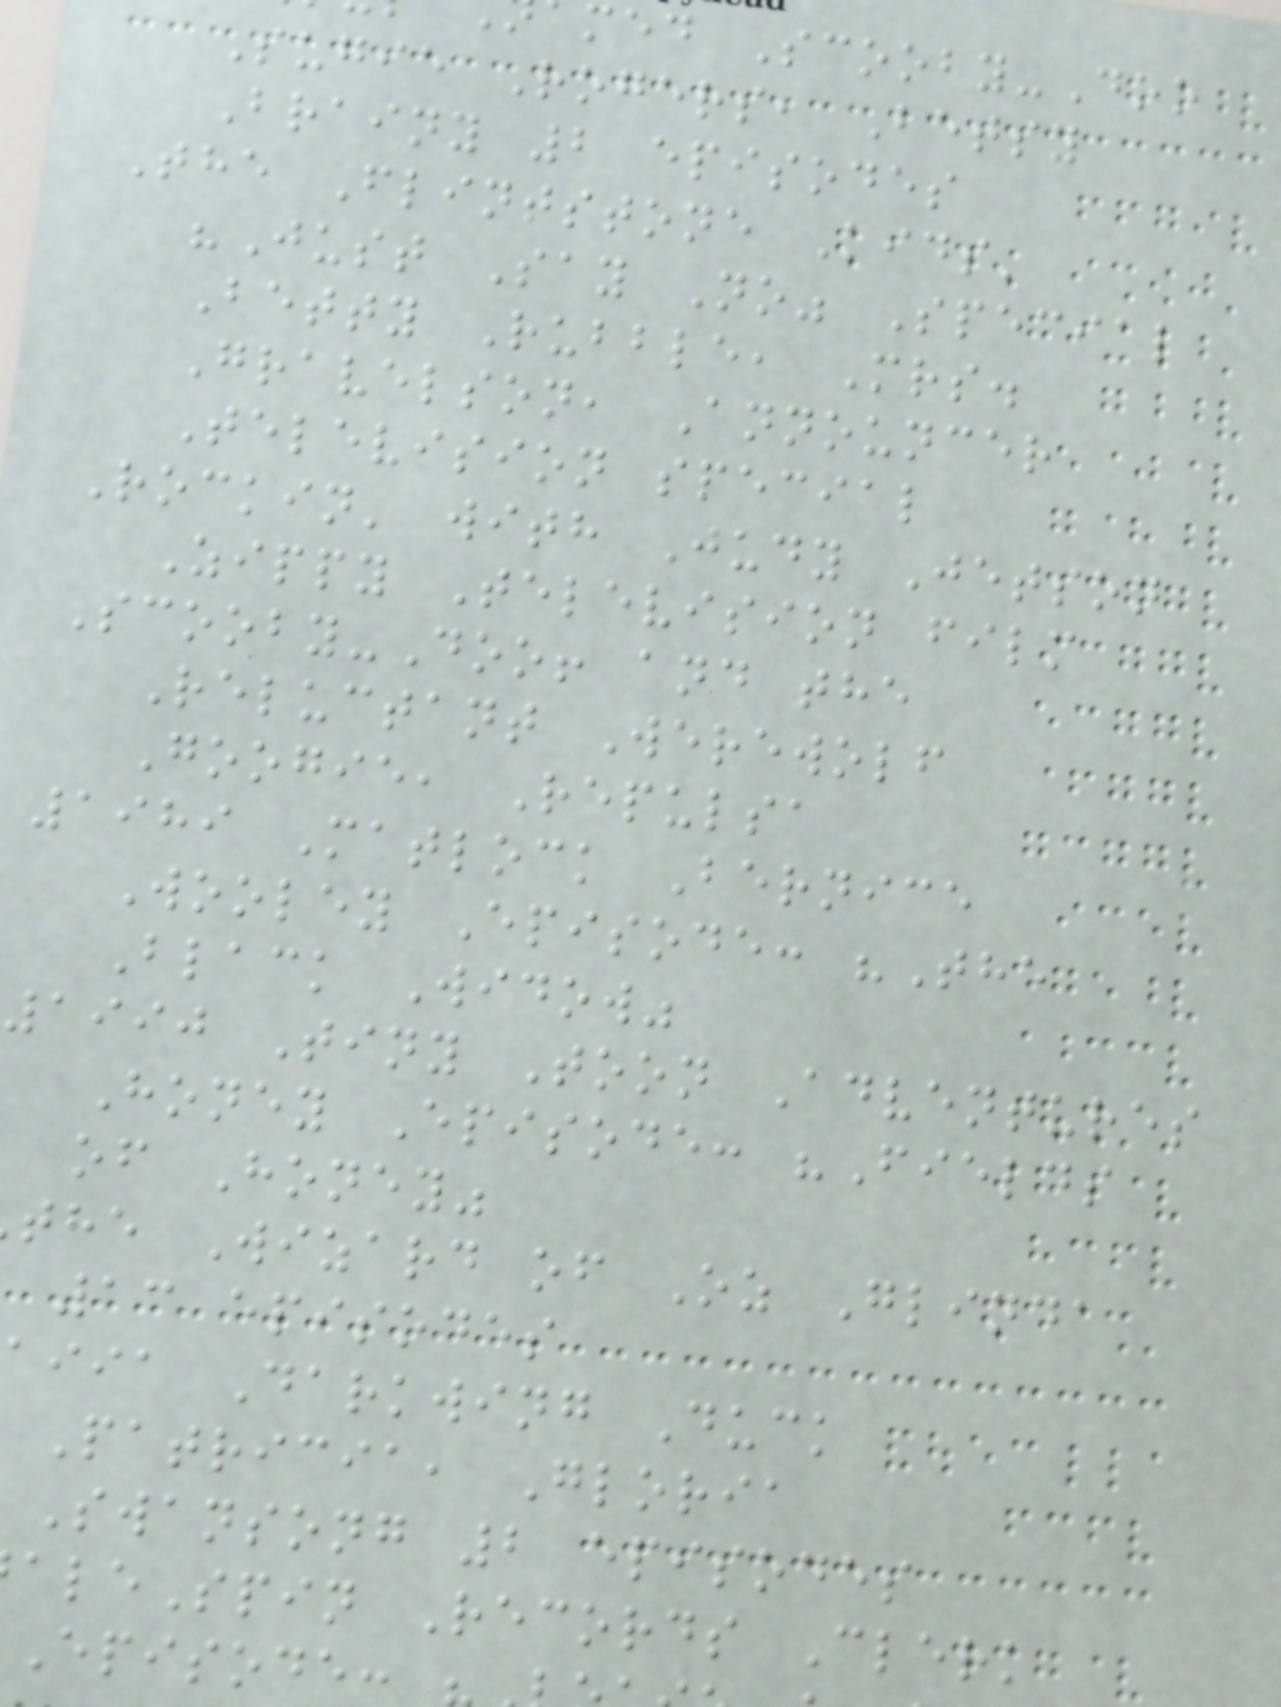med Scooby-Doo
Sugie Rogers, Betsy
Brainy 2 episodes
The Flintstone Kids'
"Just Say No" Special
Betty Rubble, Mrs.
Gravelson, Announcer
Television special
Rockin' with Judy Jetson
Zippy Television film
Scooby-Doo! and the
Reluctant Werewolf
Googie, Repulsa
1989 Matlock Bernice
Wooley Episode: "The
Black Widow"
1990 Tiny Toon Adventures
Honey Episode: "Fields
of Honey"
the Wizard of Oz Glinda
13 episodes
aiia Darkwing Duck
Patricia, Gloria
Swansong 2 episodes
aleSpin Records Clerk
Episode:
